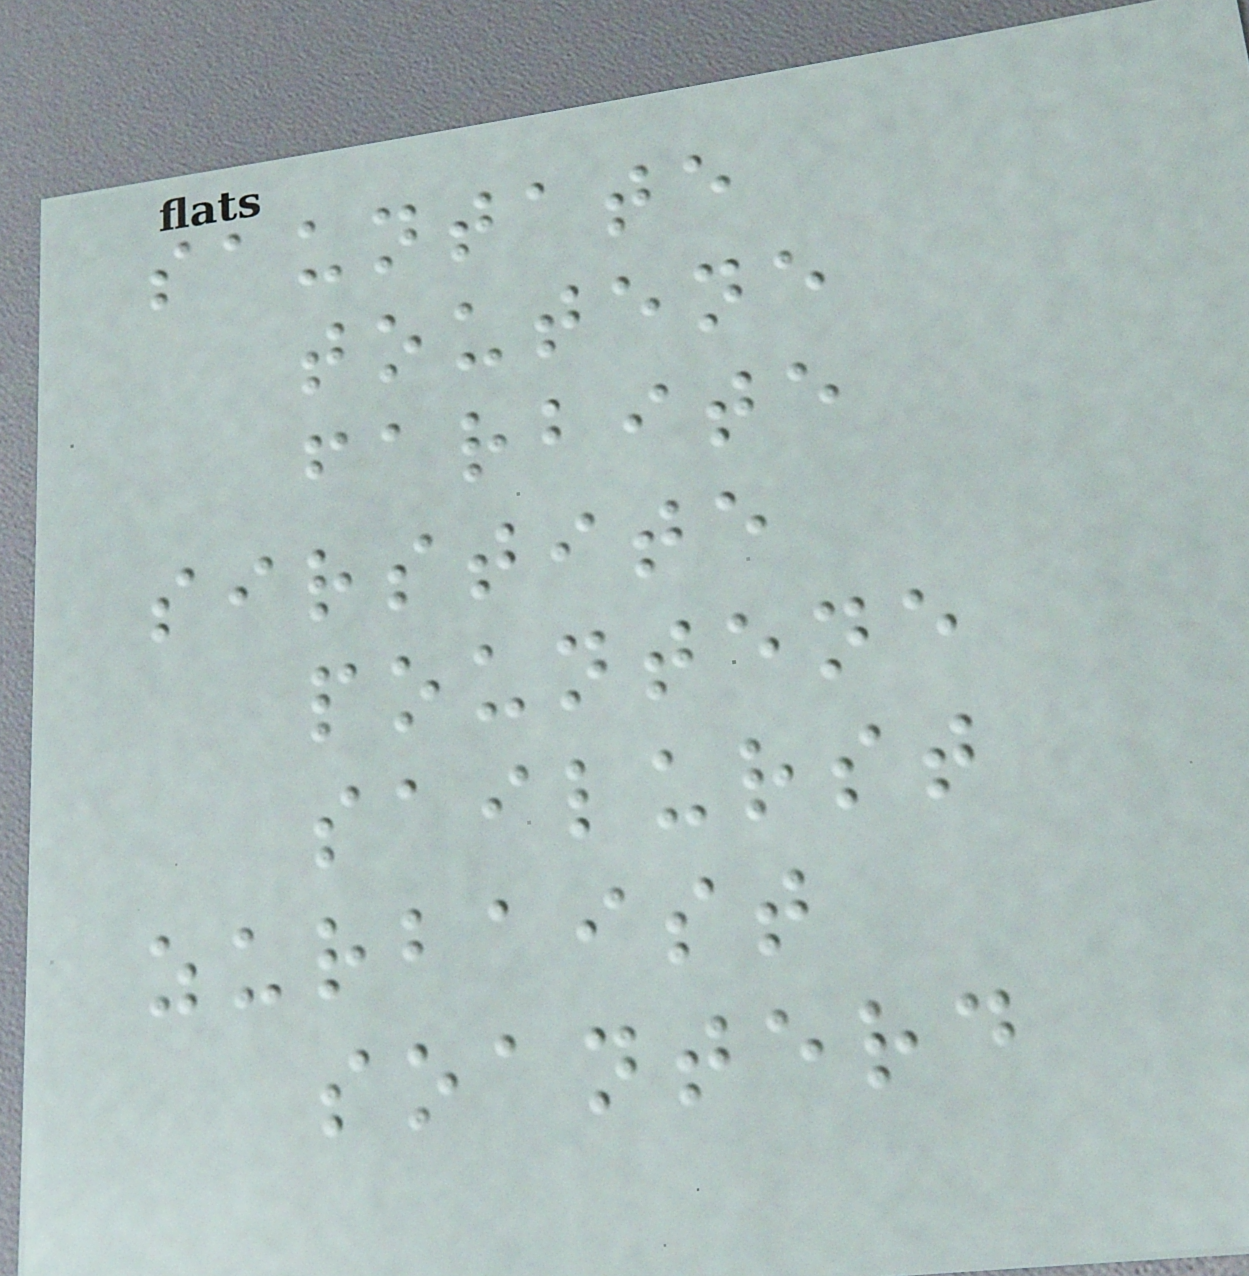sauntate
toutene
farbite
sirstite
pountene
sailurst
zurbaist
soanterd
